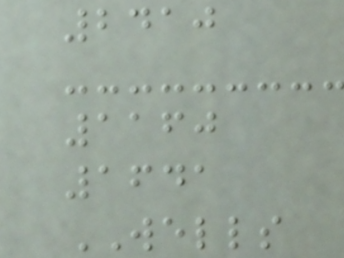2410
1160
1641
WELLS
